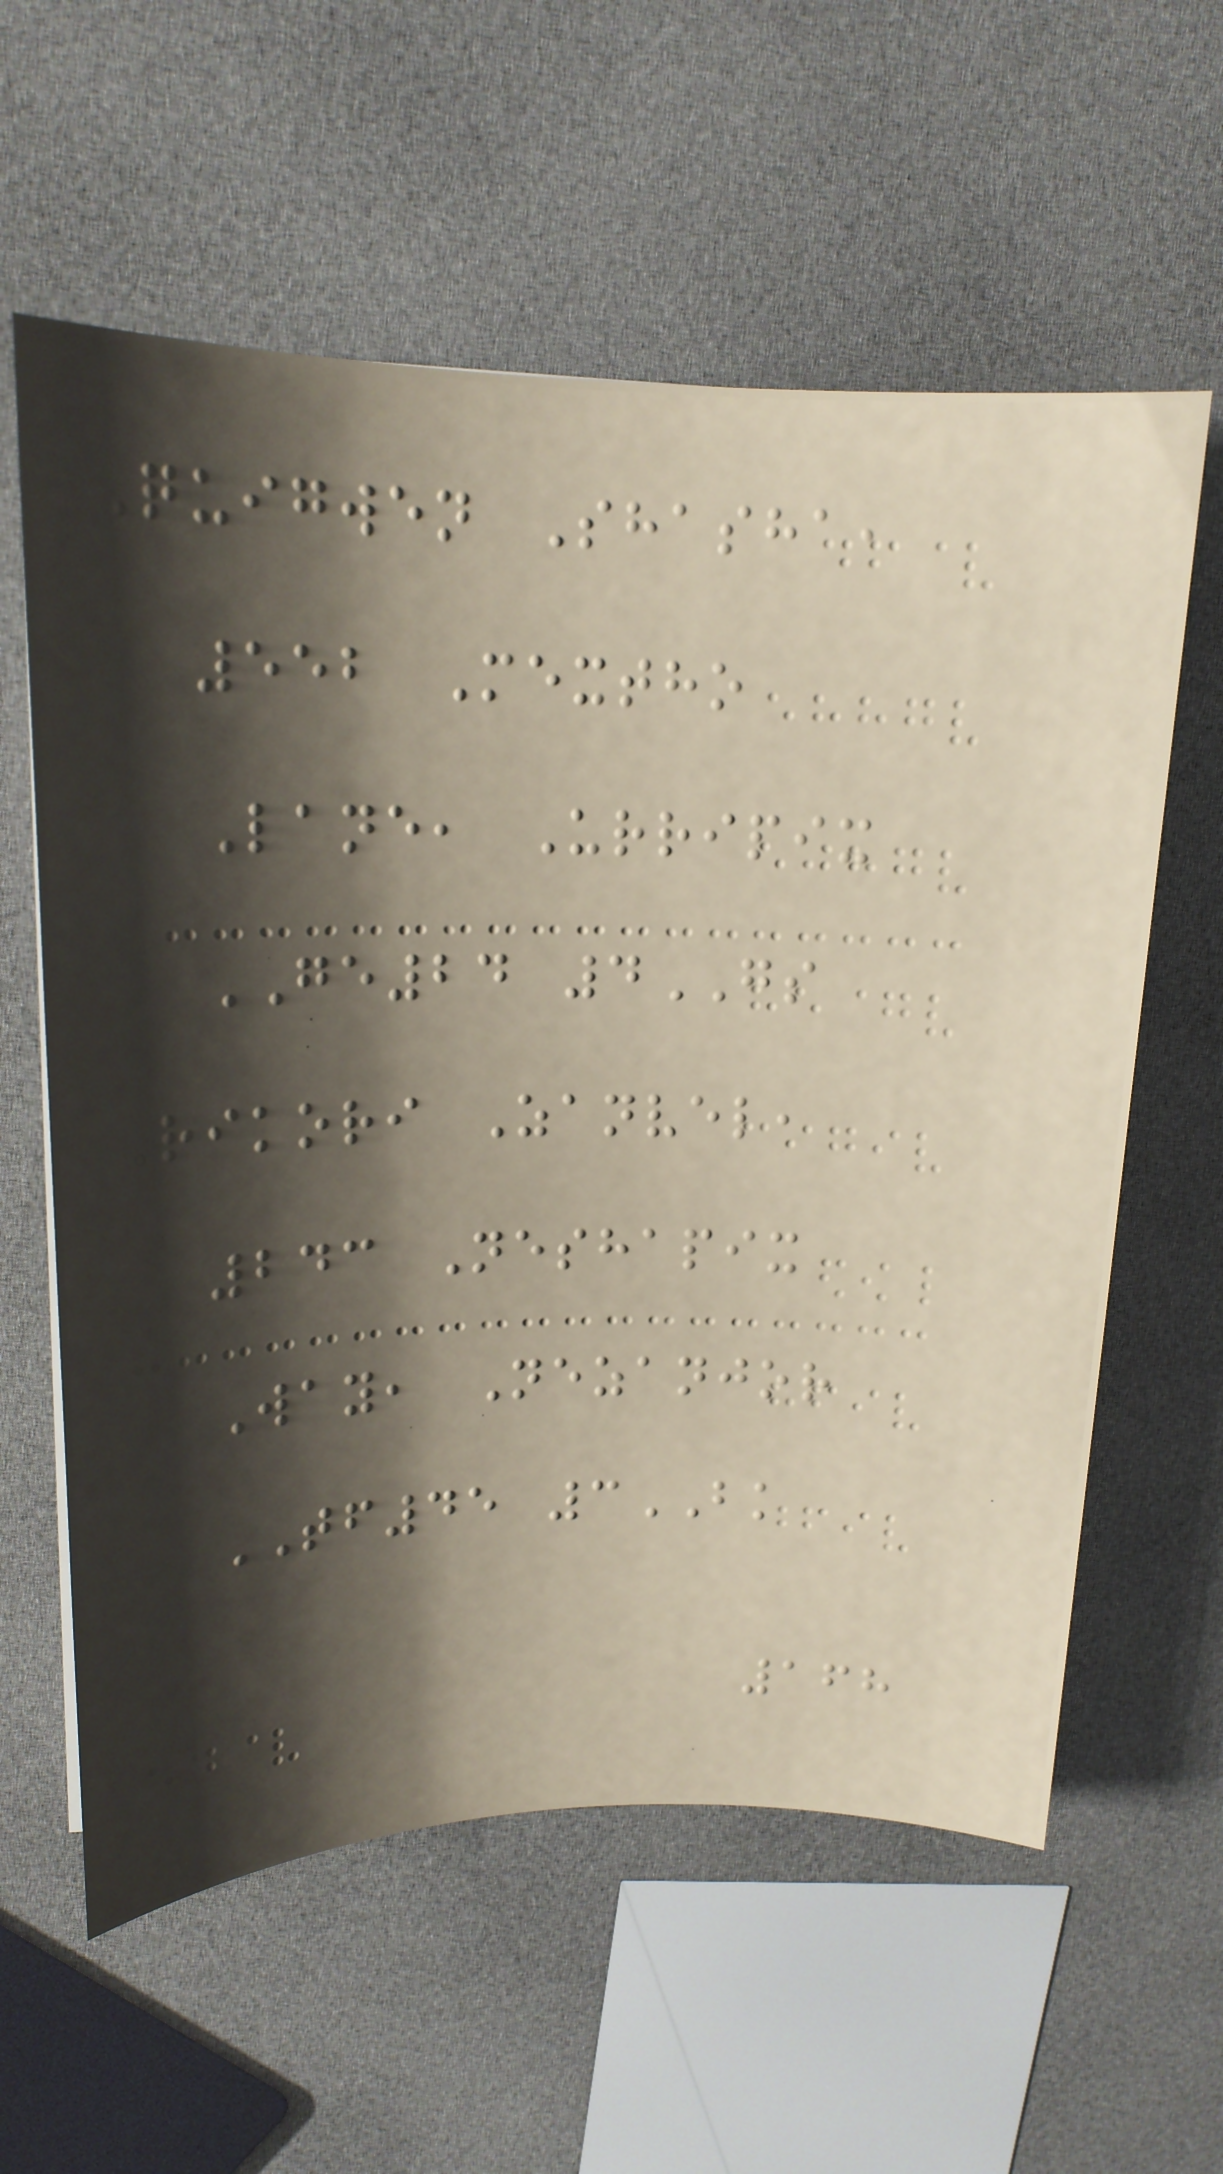Quigwen Shasha,
552 Mextho
Lane, Urripix
GE24 4GS
Rikori Zanvel,
243 Neshapix
Way, Nezanjor
TF45 3BK
168
